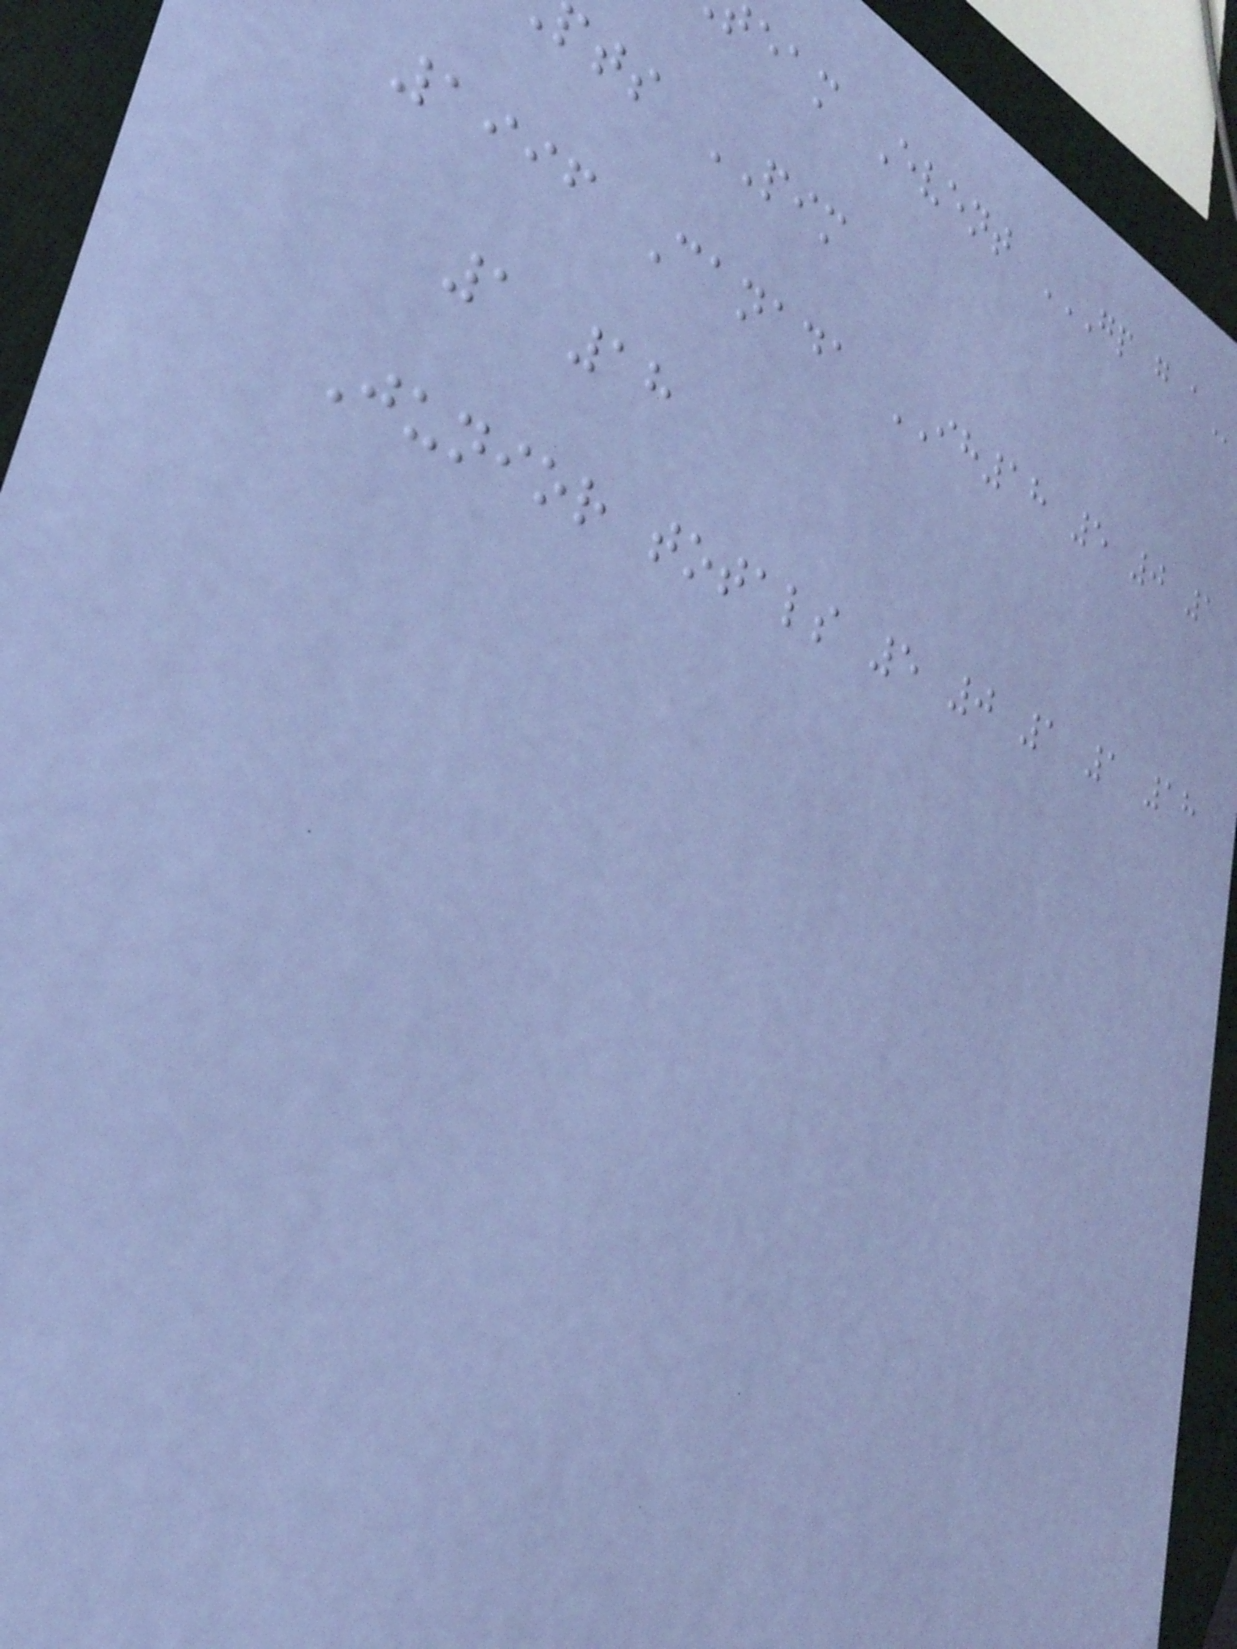eam Event GP G A
ts PIM
1996 Canada IH18 5 0 1
1 18
Junior totals 5 0 1 1 18
